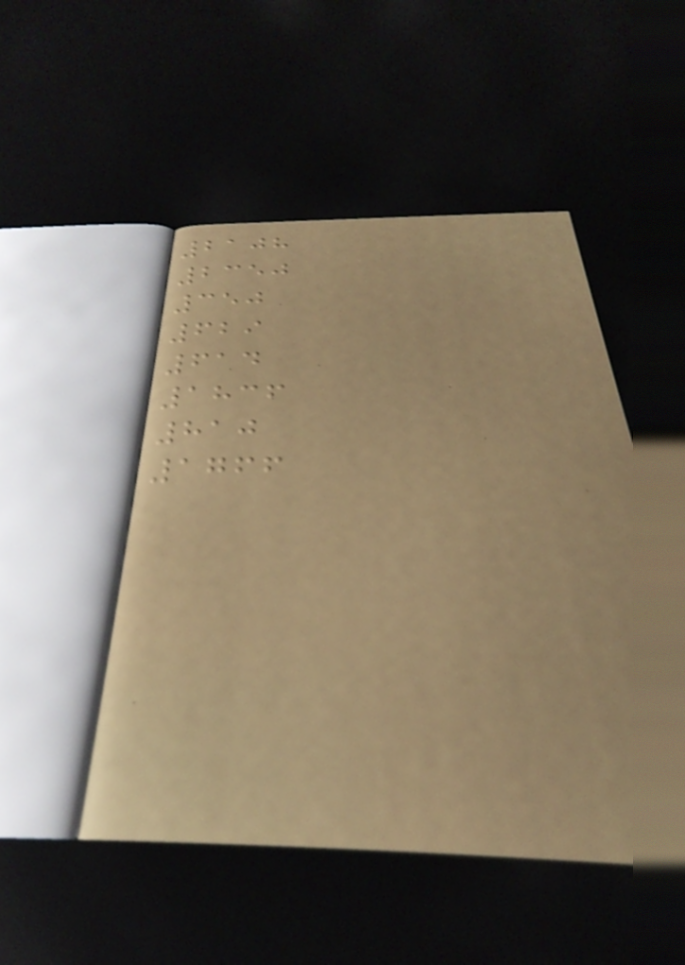2108
2350
350
629
614
1836
810
1766
